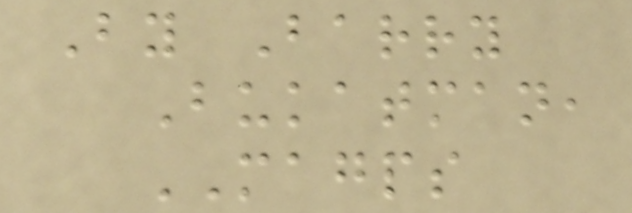By Barry
Bukatman,
MAGPS
